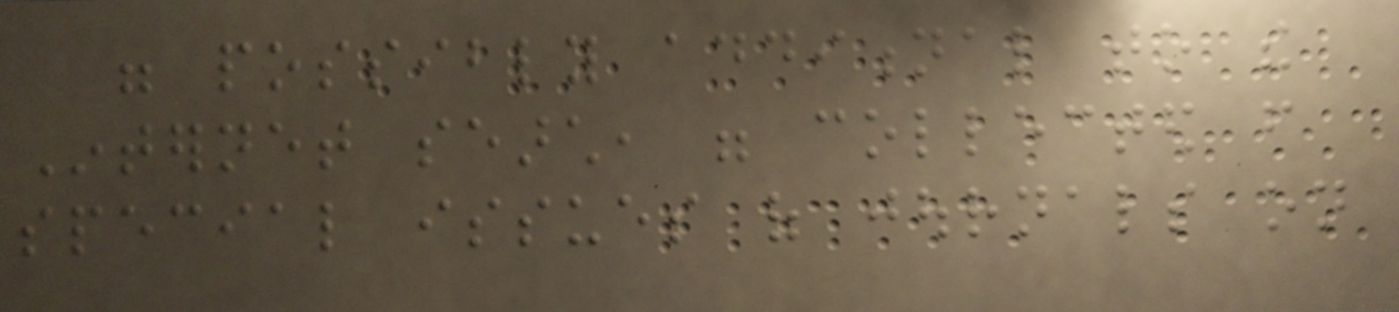were possibly additional to the
Internet search, were collected from
special issues of journals on
